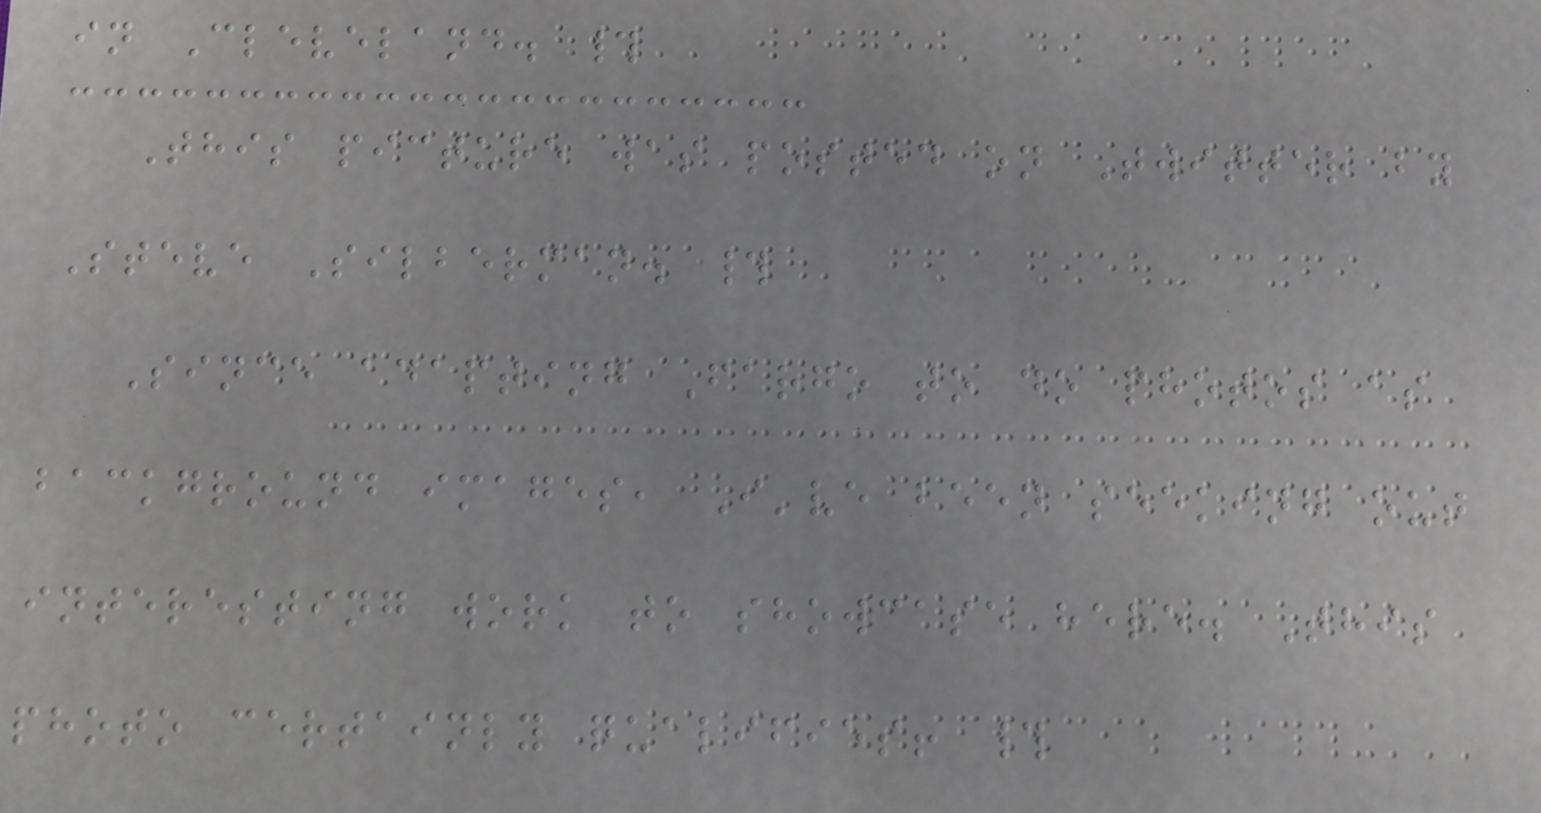in Cleveland. #
This picture was posted on Twitter by
Steve Silberman. #
Since adapting Fargo to do photos as
background images, I've been seeking out
interesting work to showcase here. This
photo certainly qualifies! #
